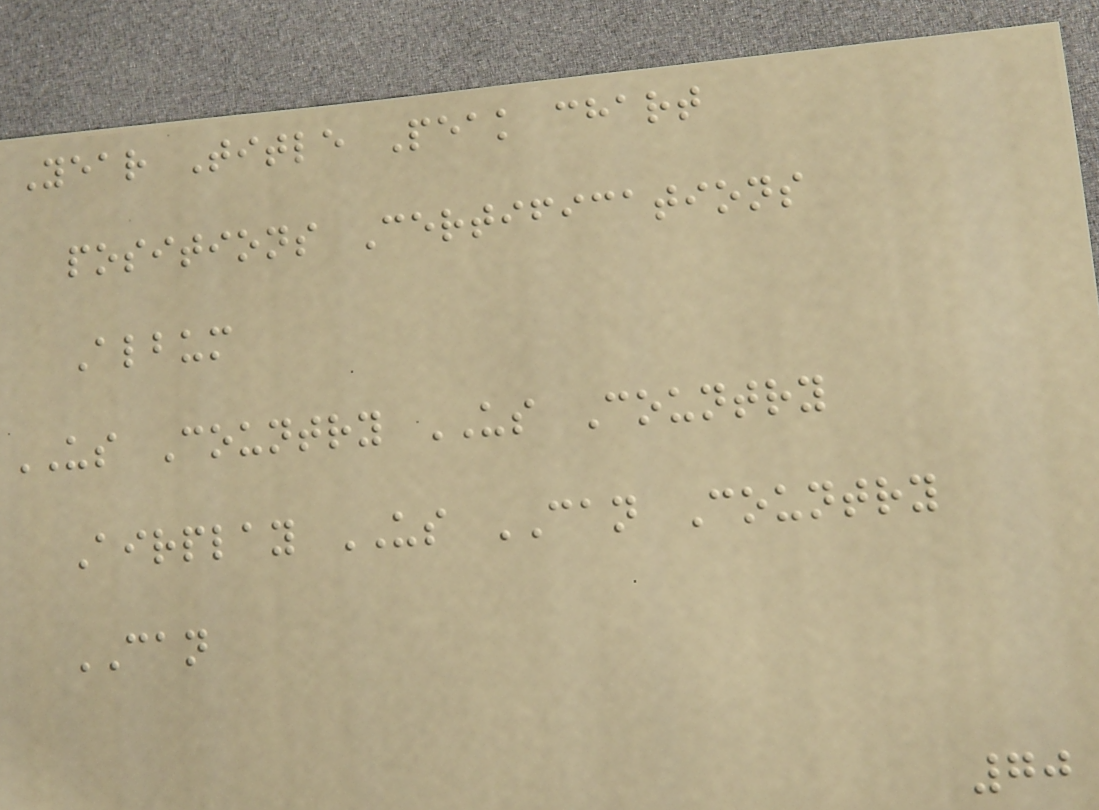Year Title Peak chart
positions Certifications
Album
US Country US Country
Airplay US CAN Country
CAN
70
